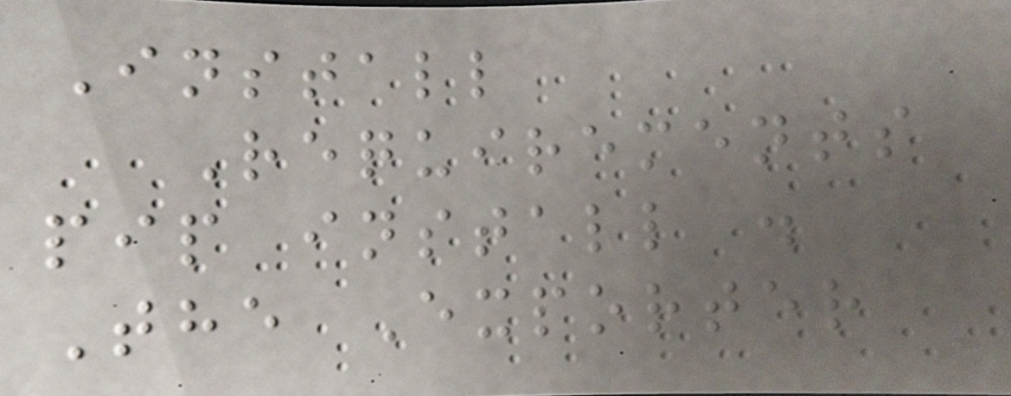Install
Requirements
pip install .
The Exporter
